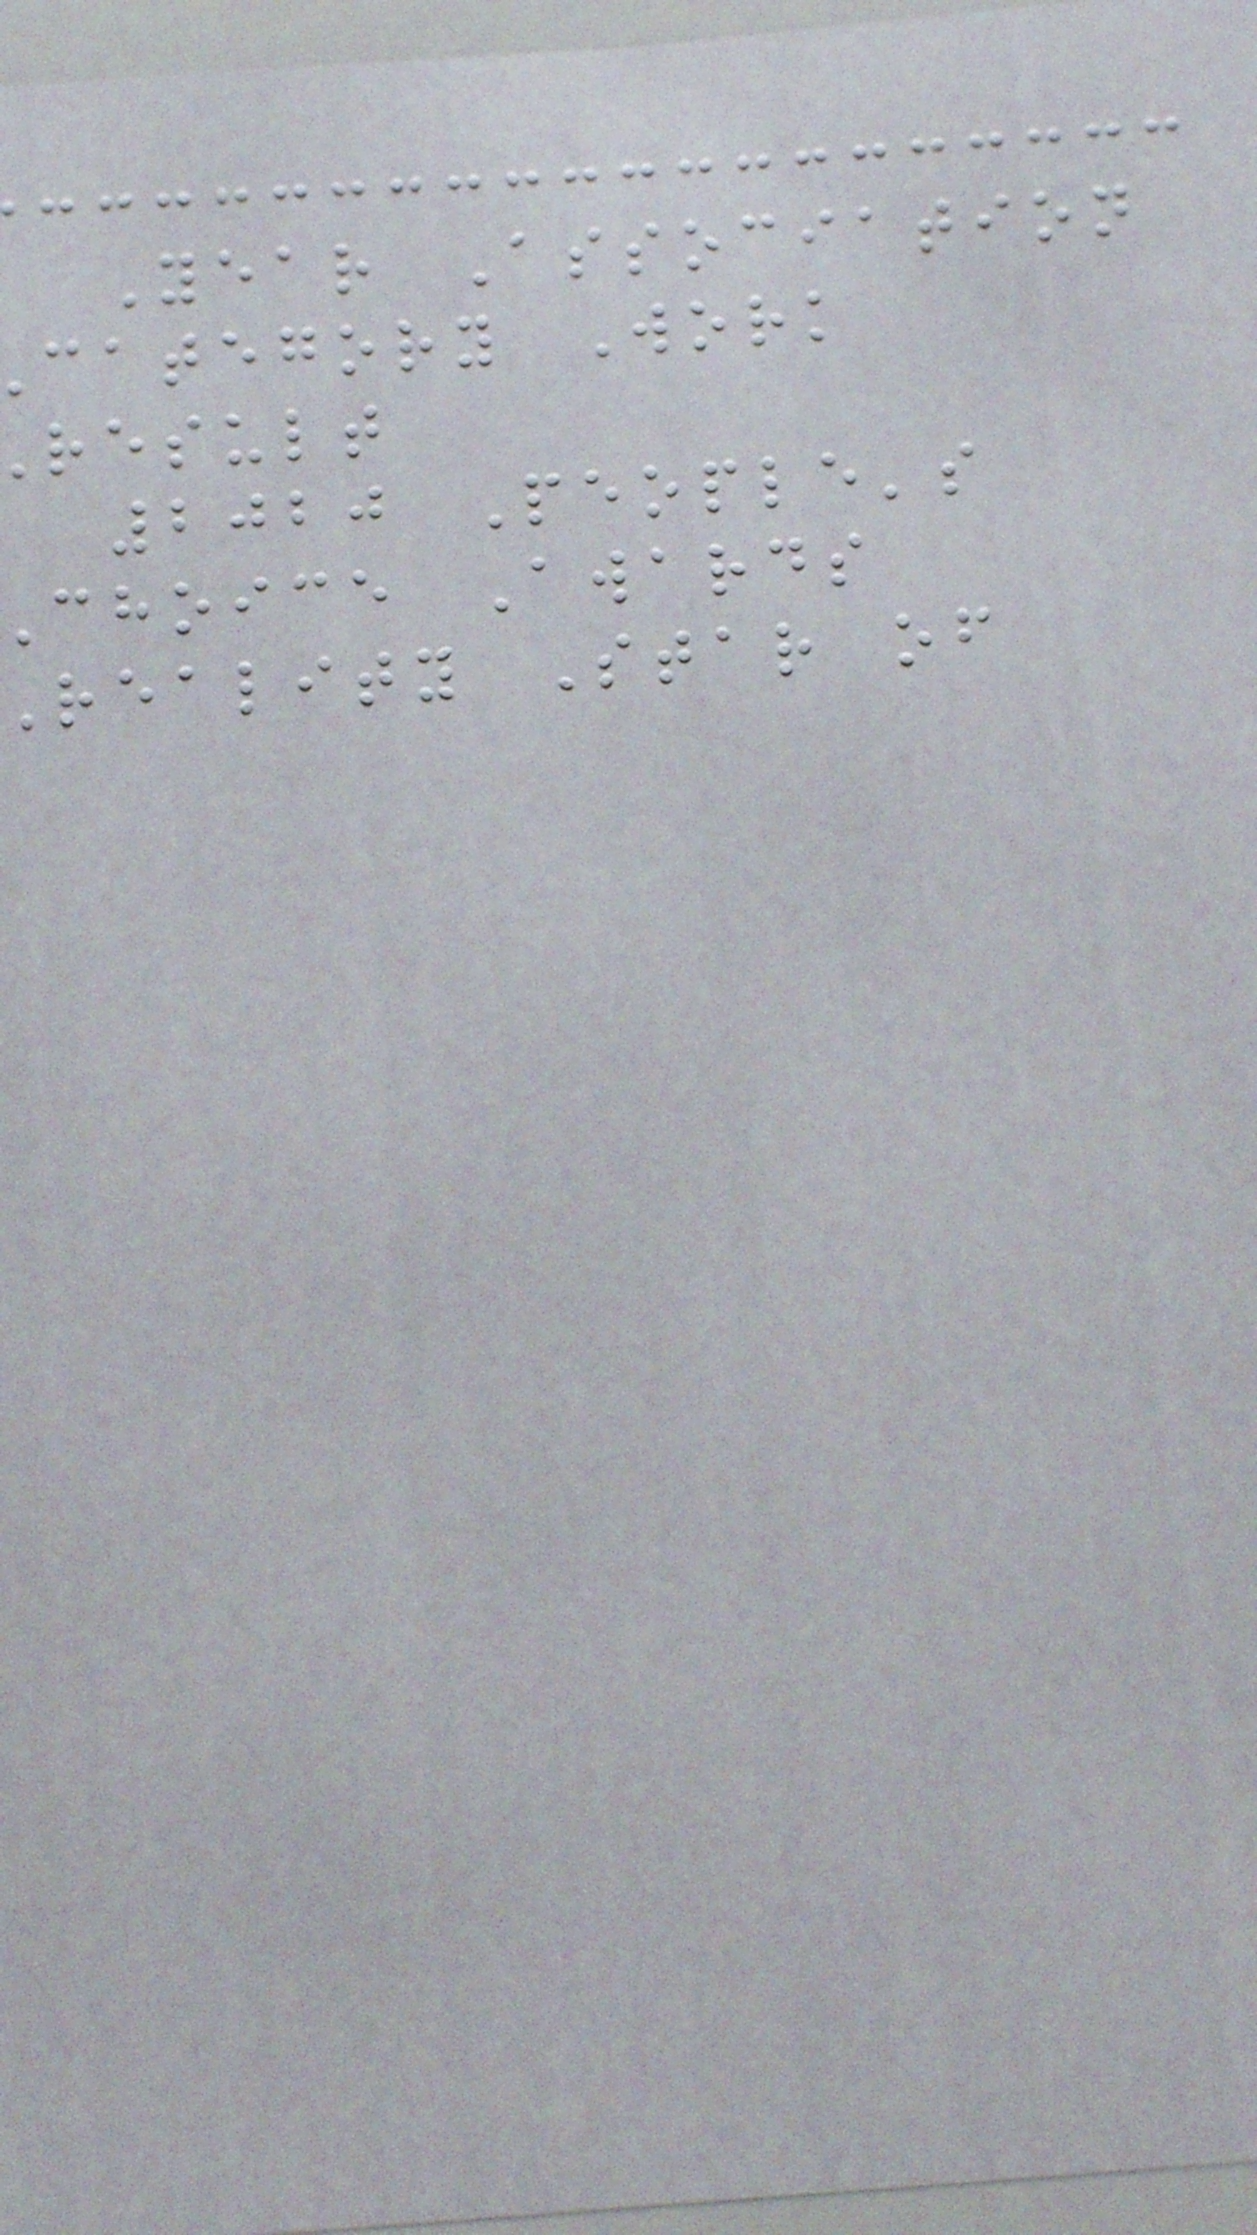Year Association
category Work
result
2020 People's
choice Awards
reality Star of
